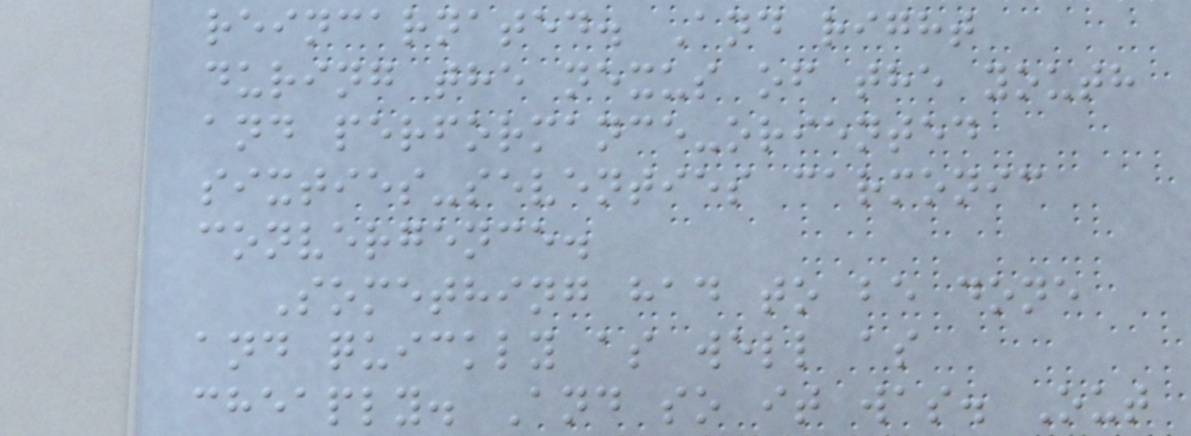reincarnated. And right
during the nexus of the youth
and performance-oriented
sixties-seventies carmonic
convergence.
Something had to be done
and quickly as well as
cheaply. And so it was. Out
